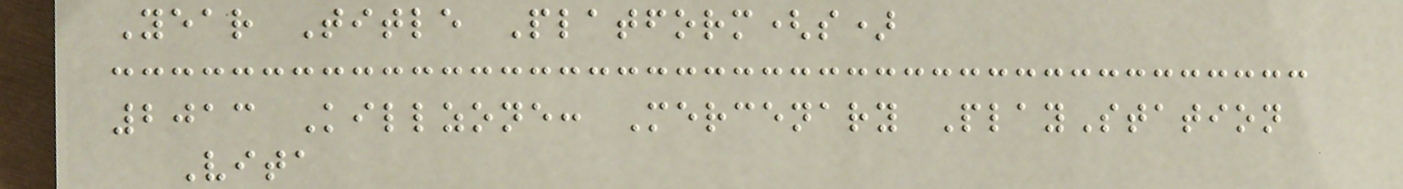Year Title Platform(s)
2013 Killzone: Mercenary PlayStation
Vita
